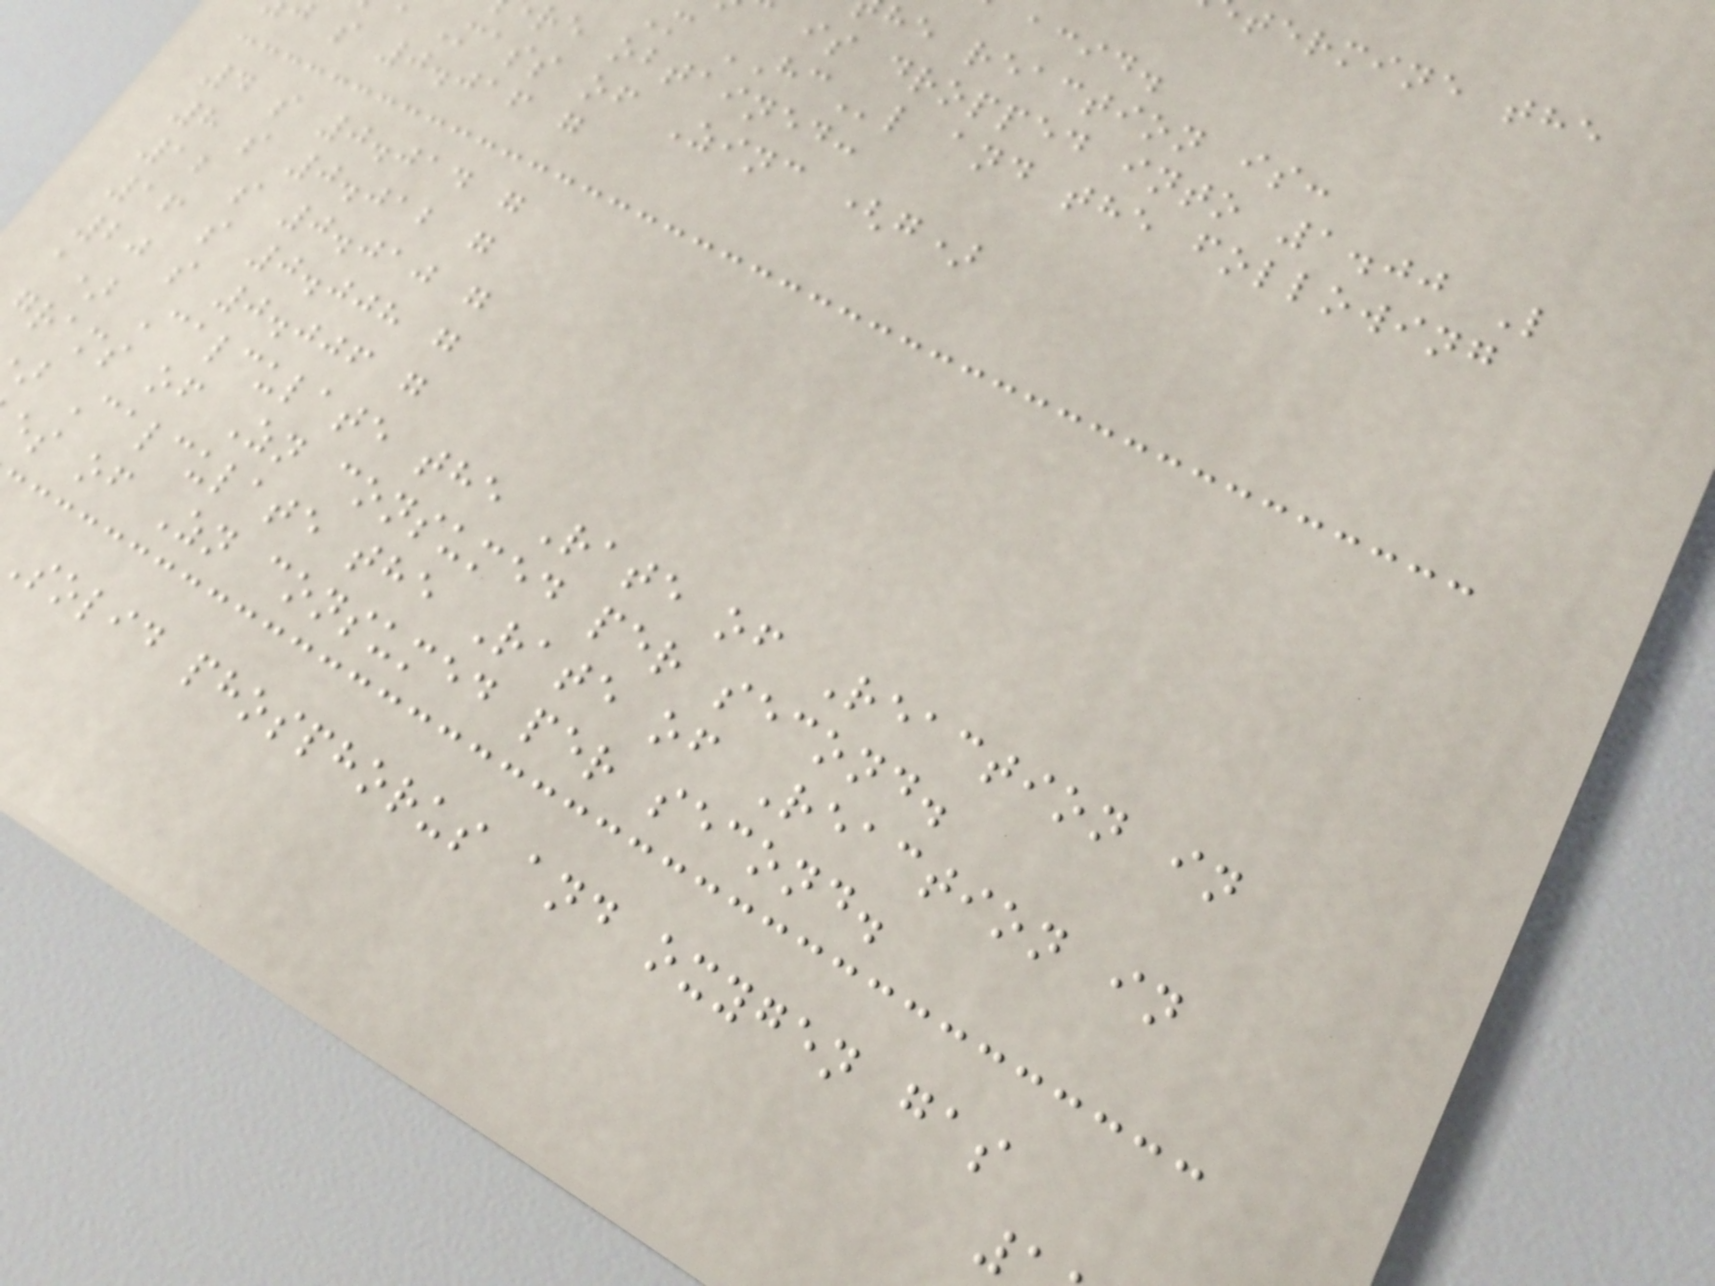termine the
he reaction is:
is dropped into 1.00 L
m HCl and the following
re obtained:
Mass of Zinc (g)
s 0.016 g
4 s 0.014 g
8 s 0.012 g
12 s 0.010 g
16 s 0.008 g
20 s 0.006 g
a) Calculate the Rate of Reaction in
grams of Zn consumed per second.
Calculate the Rate of Reaction in
es of Zn consumed per second.
Solid phosphorus and oxygen gas
